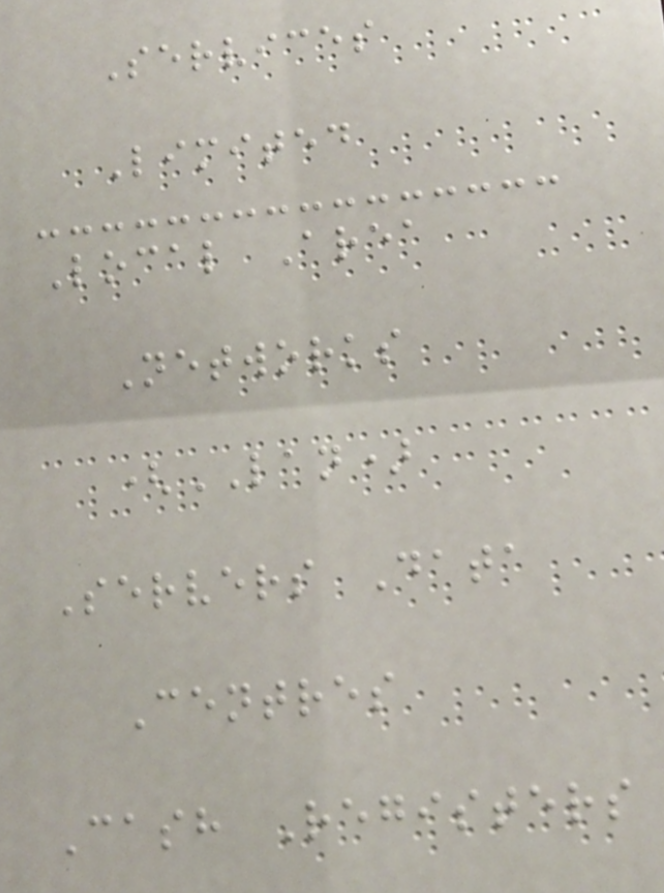Services
Limited
Local Area
Networks
(LAN)
Servers Data
Centres
Cash Registers
